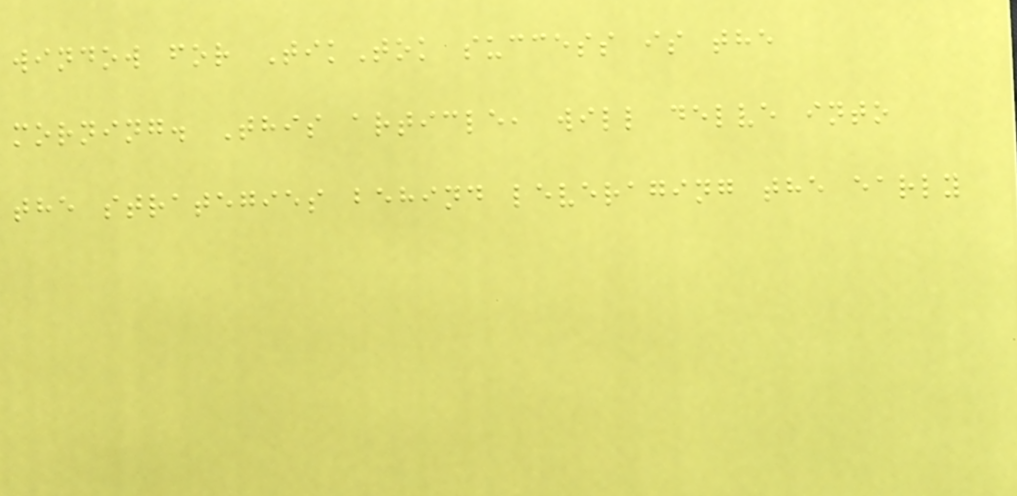window for TikTok success is the
morning. This article, will delve into
the strategies behind leveraging the early
